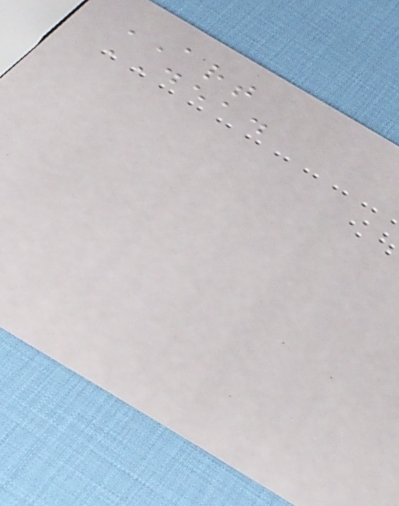ART
DEAD
